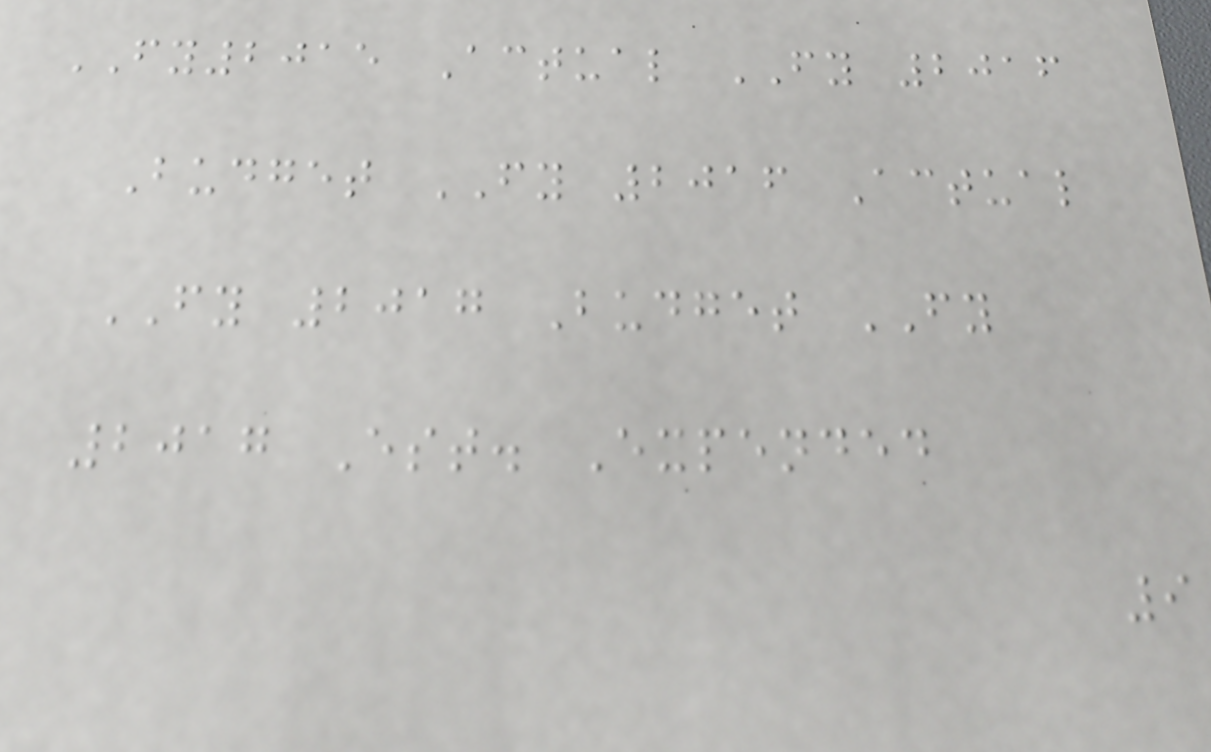FY2015 Actual FY 2016
Budget FY 2016 Actual
FY 2017 Budget FY
2017 Est. Expended
9
